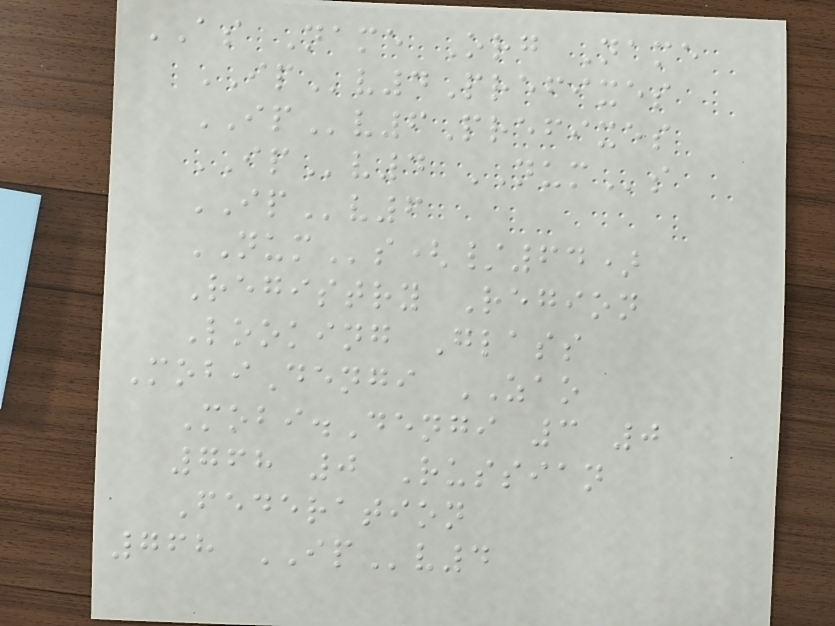AS Name Org Name
IPv4Prefixes
IPv6Prefixes
IPv4 NUMs
IPv6
NUMs(/64)
Registry Region
Looking Glass
MobiDengi ZAO
Mobi.Dengi 3 0
768 0 Russian
Federation
768 IPv4
